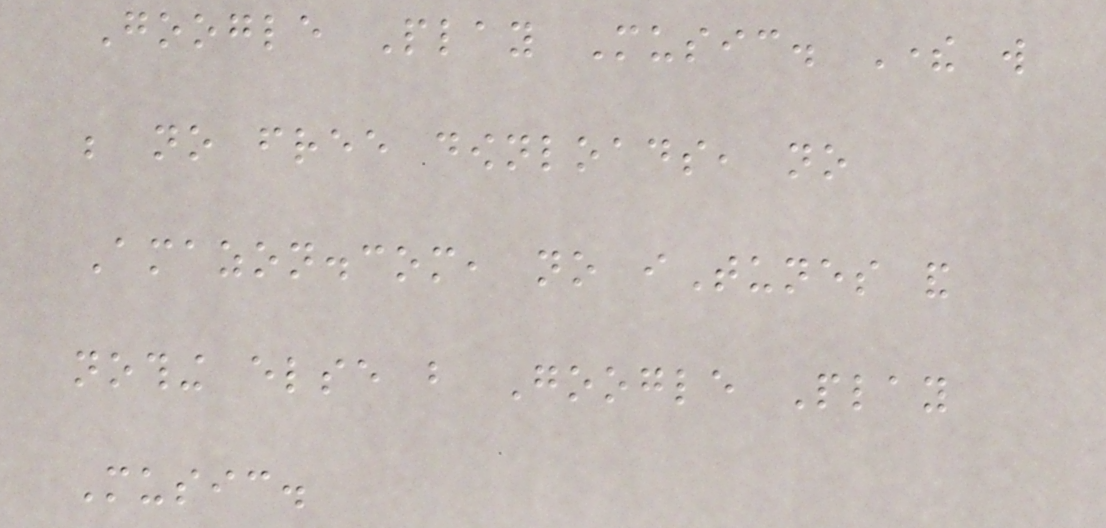Google Play Music. There will
be no free downloads, no
Amazon.com, no iTunes and
nothing else but Google Play
Music.
